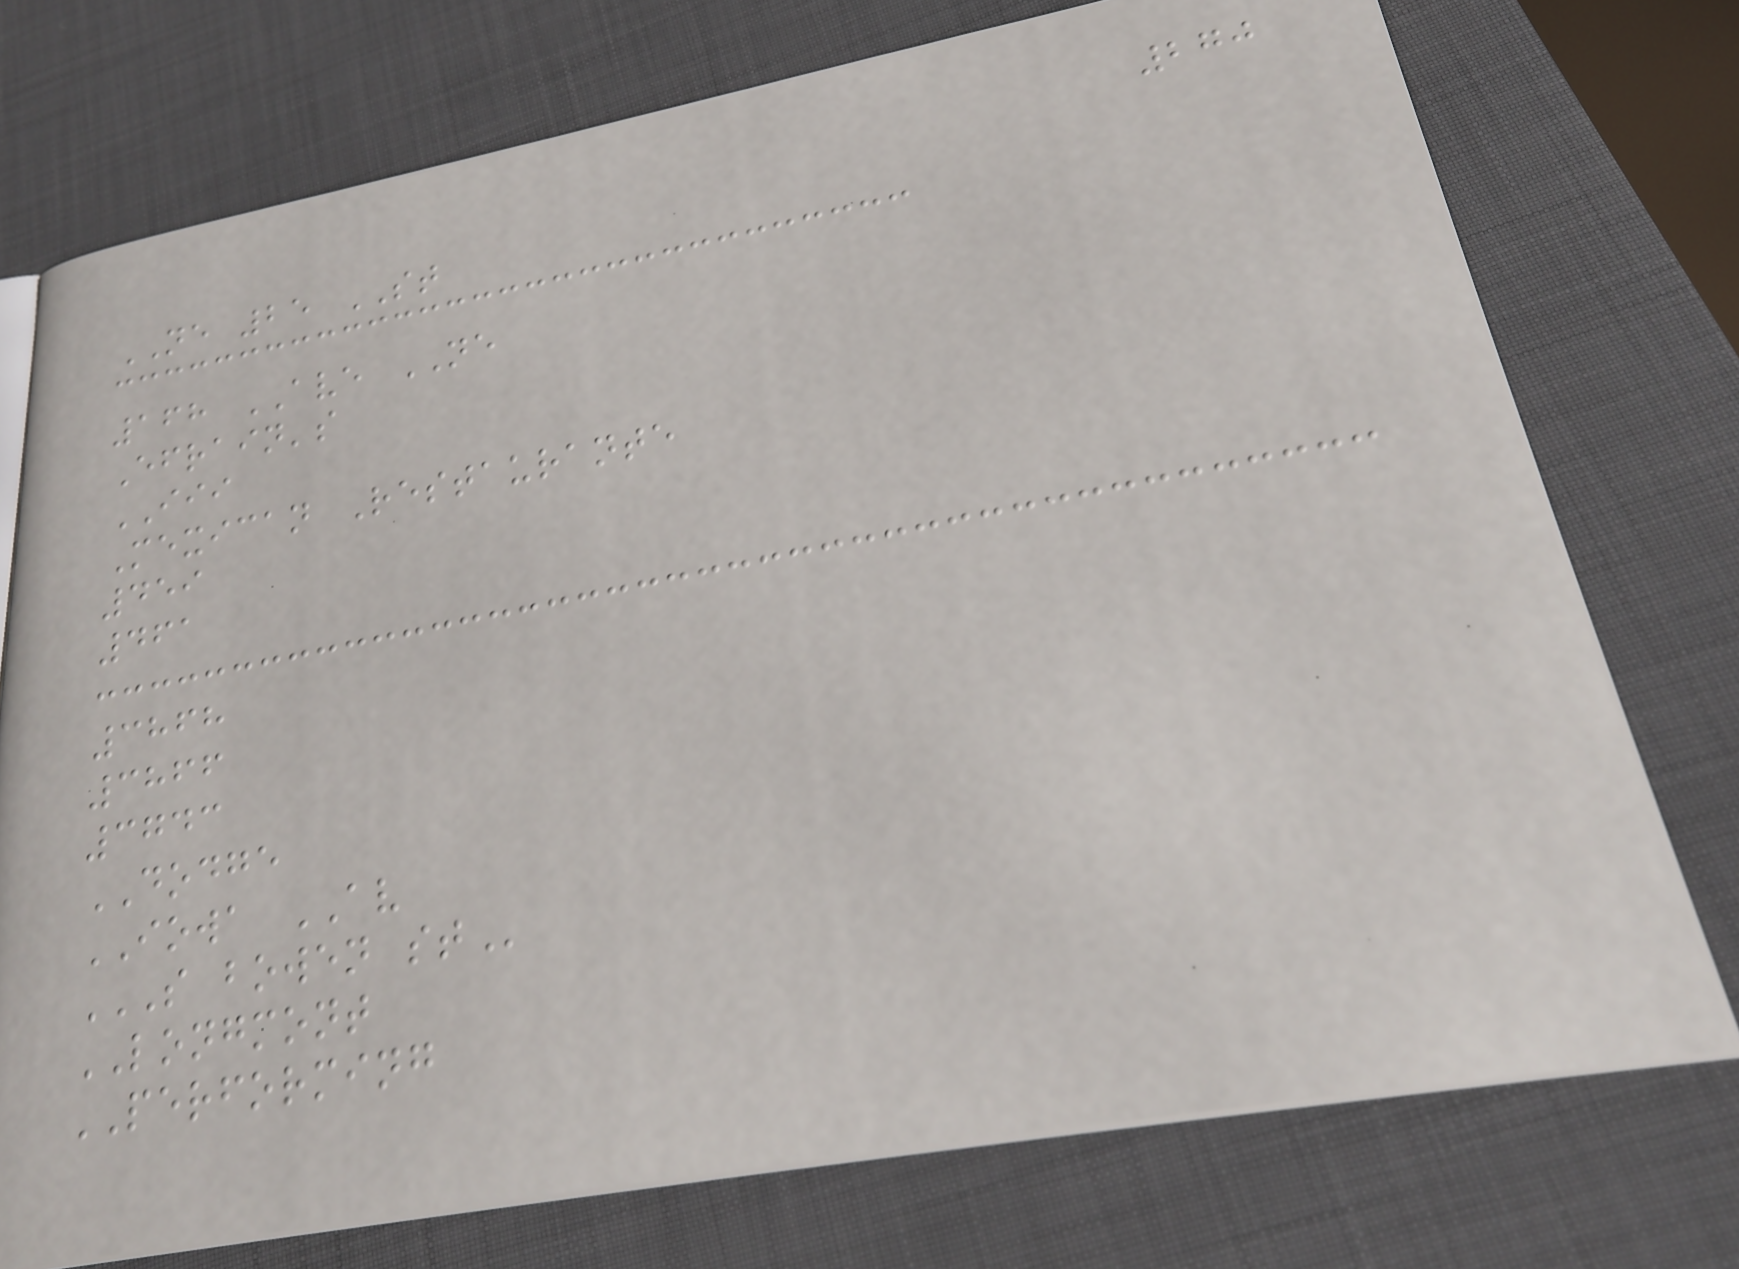270
NE 25 ST
168 AVE NE
Efrain's
III
Mexican Restaurante
459
461
3868
3866
3743
DODGE
IOWA AV
S BOWEN ST
LONGMONT
PERFORMING
